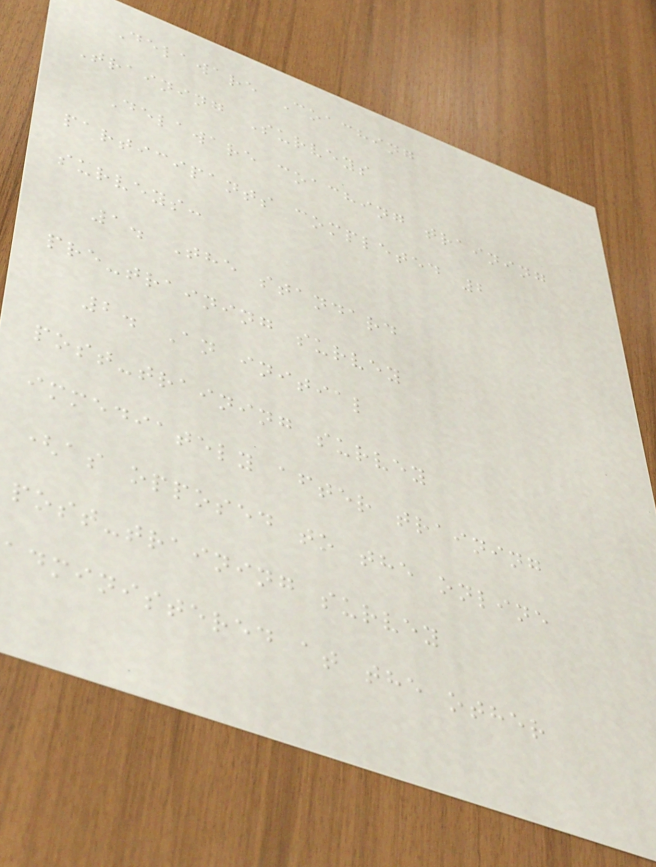Delaware Coaching
Training Surveys
Delaware coaching training
participants completed 2
surveys:
1. The standard
pre-training survey
2. An initial
post-training survey
immediately after training
(as opposed to the online
post-training survey
administered at the other
